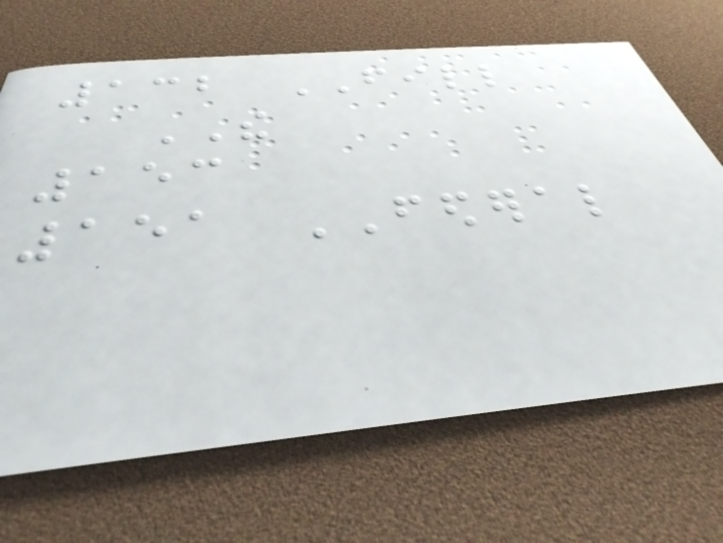132 FILL
THE
153
151 FEDERAL
